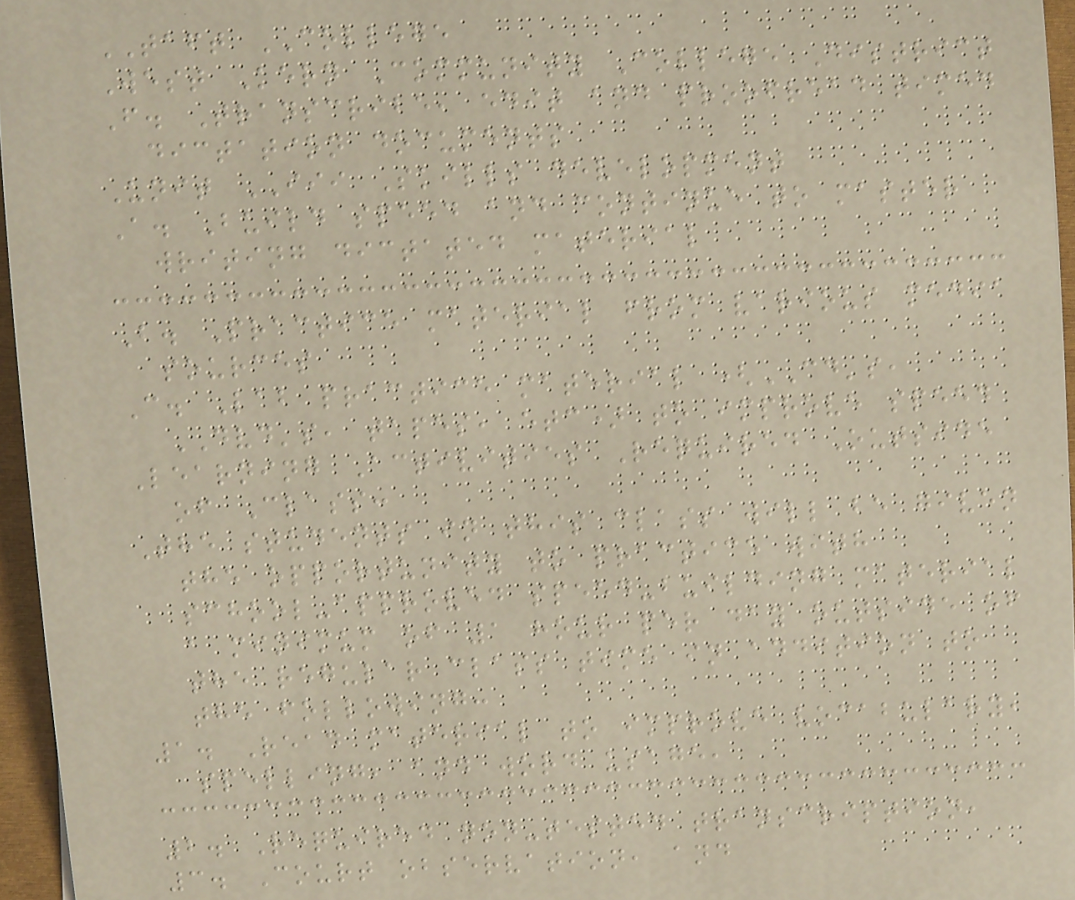TAFT COLLEGE
West Kern Community College District
F. Transcribe, edit and proofread timed
dictation documents
Unit III Skills development
A. Build speed and continue to master
writing dictated material
B. Practice material from various media
sources
C. Lab practice material (CD's,
DVD's, tapes, etc) to improve speed
Learning Activities Required Outside
of Class:
The students in this class will be given
the opportunity to practice with
school-approved speed-building material
a minimum of 1 hour per day outside of
the regular class time in addition to
the following:
1. Read material to improve vocabulary,
spelling, and word usage,
2. Required non-tested transcription,
3. Court observation, and
